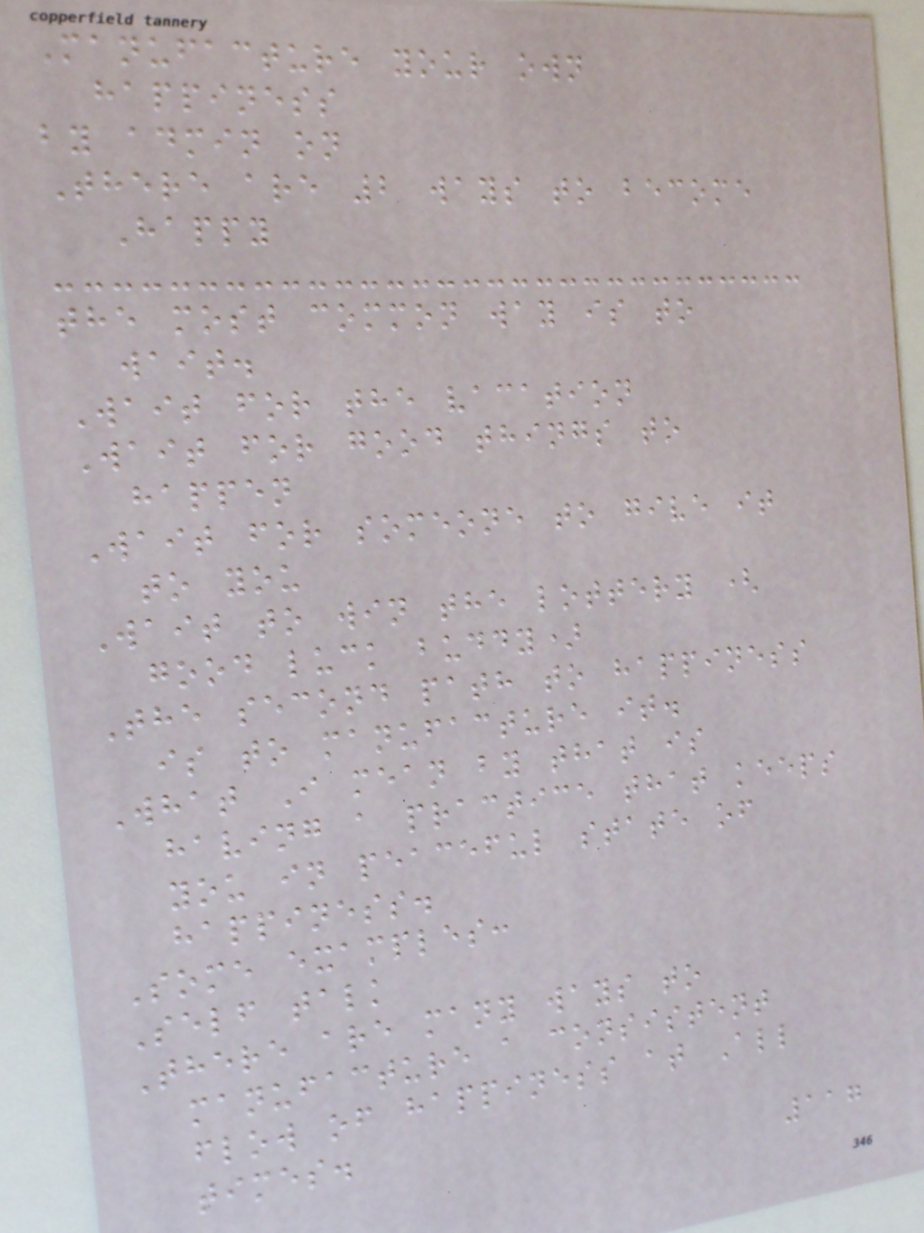Manufacture your own
happiness
by admin on
There are 2 ways to become
Happy
the most common way is to
wait.
Wait for the vacation
Wait for good things to
happen
Wait for someone to give it
to you
Wait to win the lottery (
good luck buddy)
The second path to happiness
is to manufacture it.
What I mean by that is
having a practice that keeps
you in peaceful state of
happiness.
Some examples:
Self talk
There are many ways to
manufacture a consistent
flow of happiness at All
times.
117
